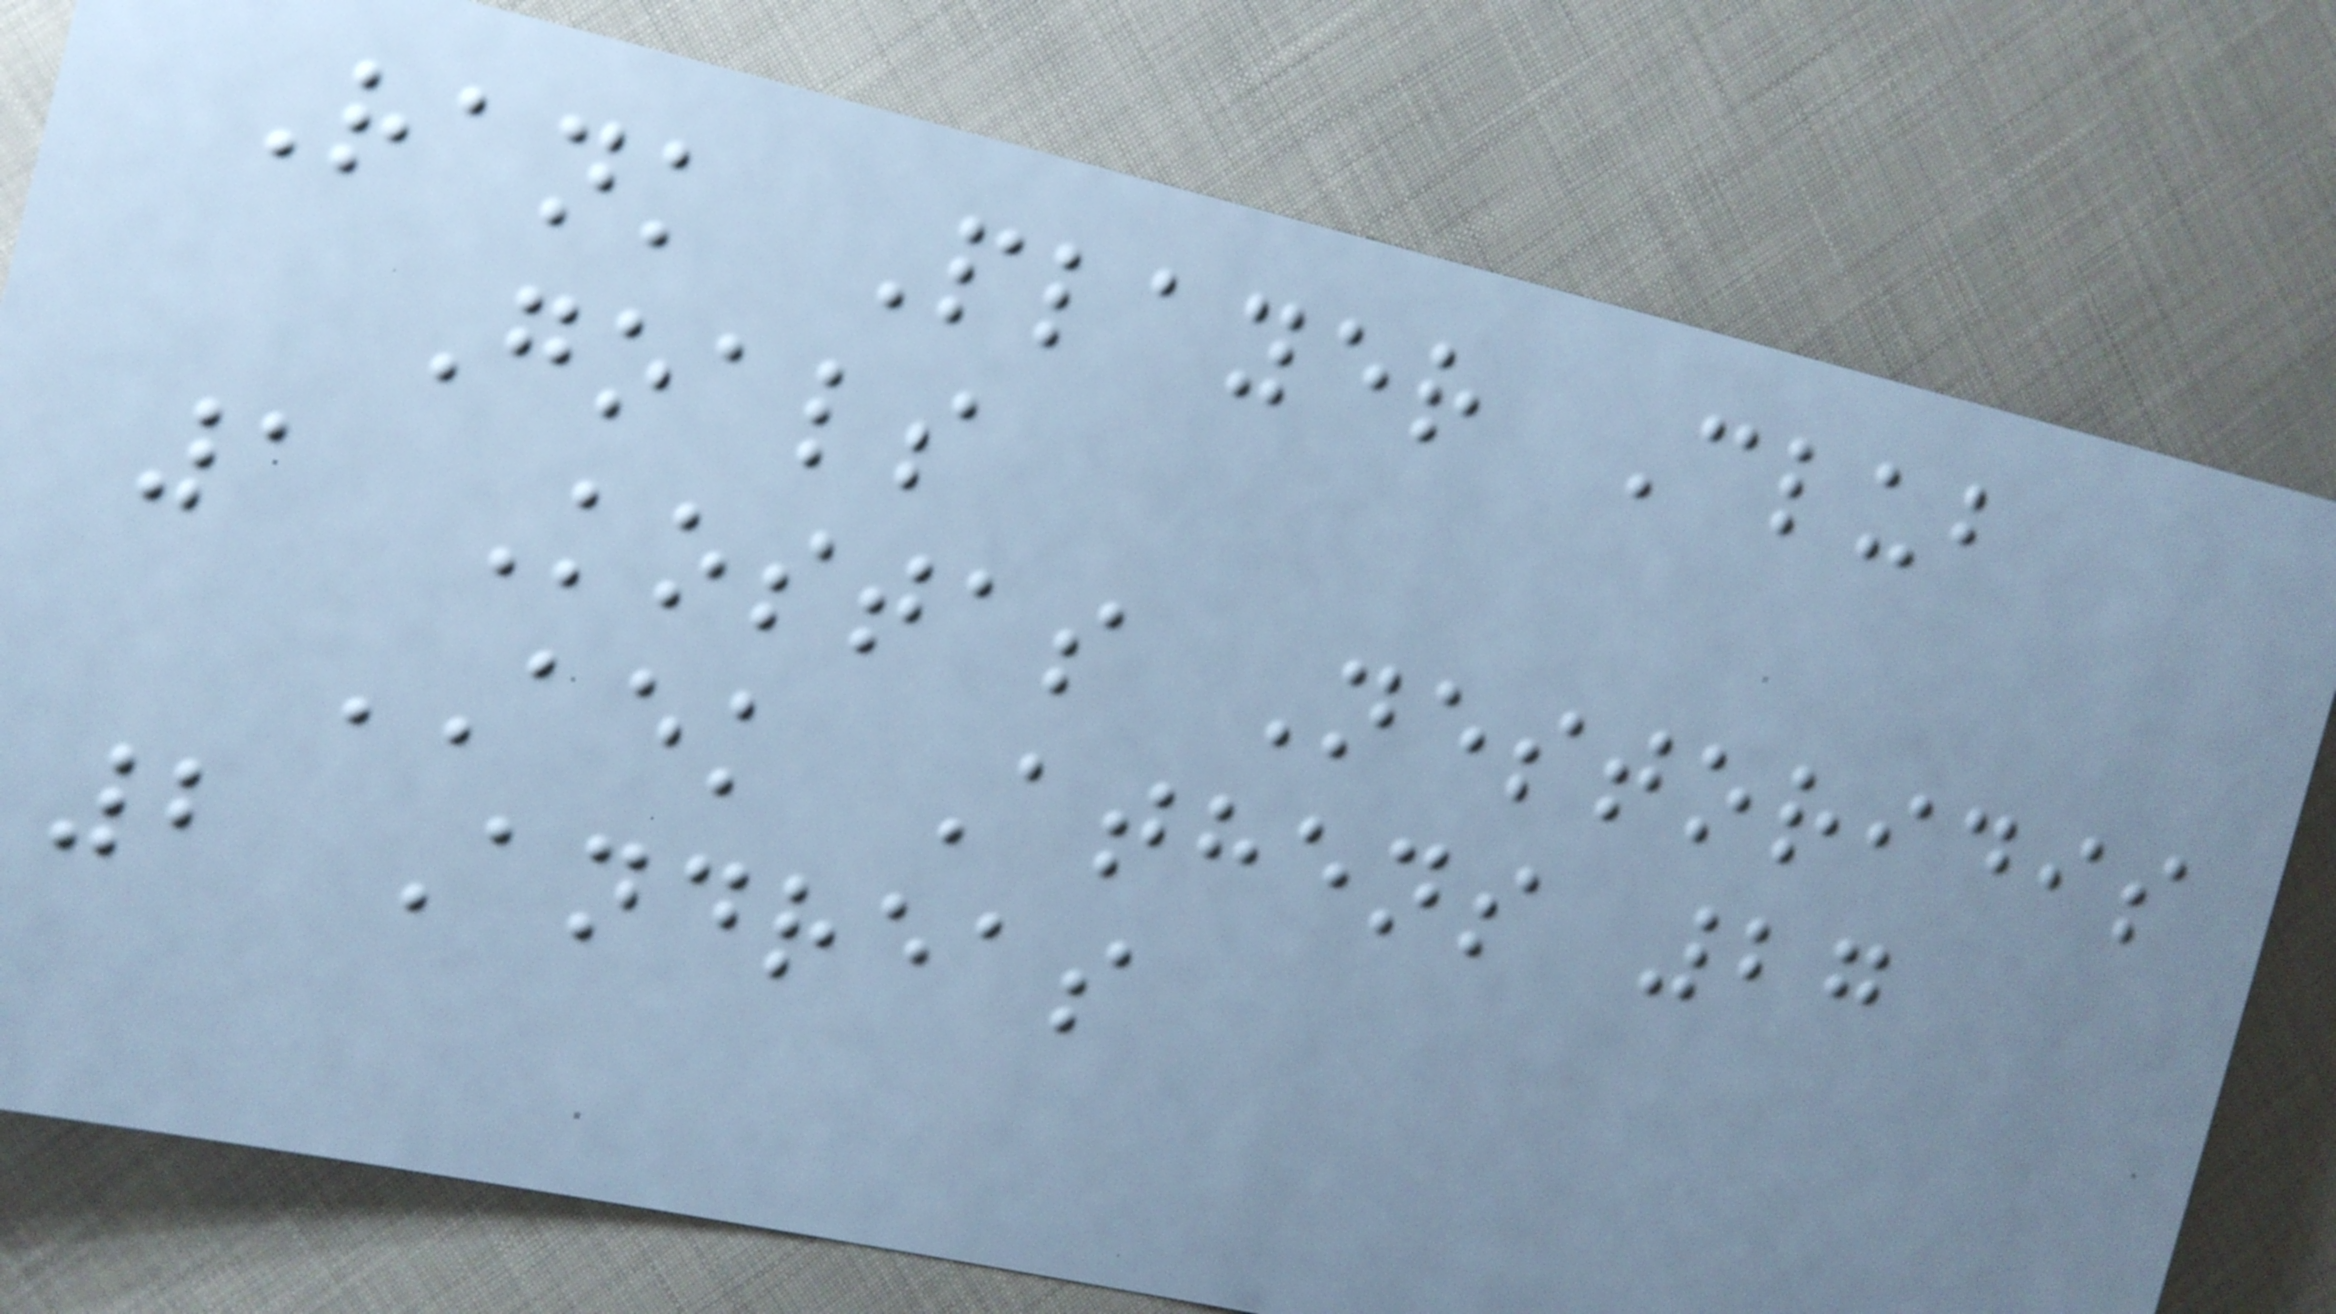Rank Player Club
Goals
1 Kostas Nestoridis
AEK Athens 27
2 Andreas
